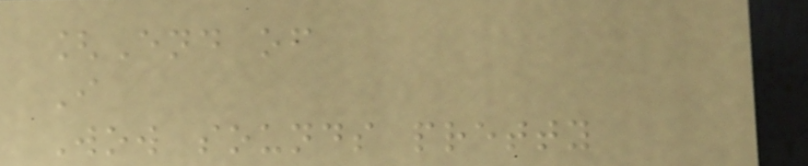[End of
I
Wow sounds pretty
